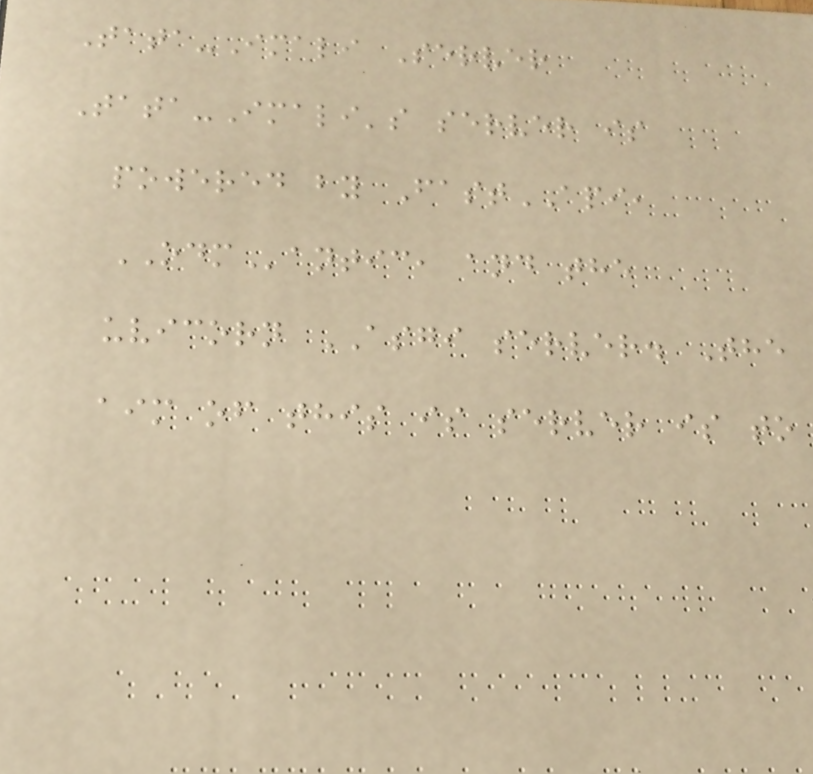Tata-Imali Server
Tata-Imali's server is
powered by FastAPI,
ODMantic, and the
uvicorn ASGI server. The
aim of this is server is to
